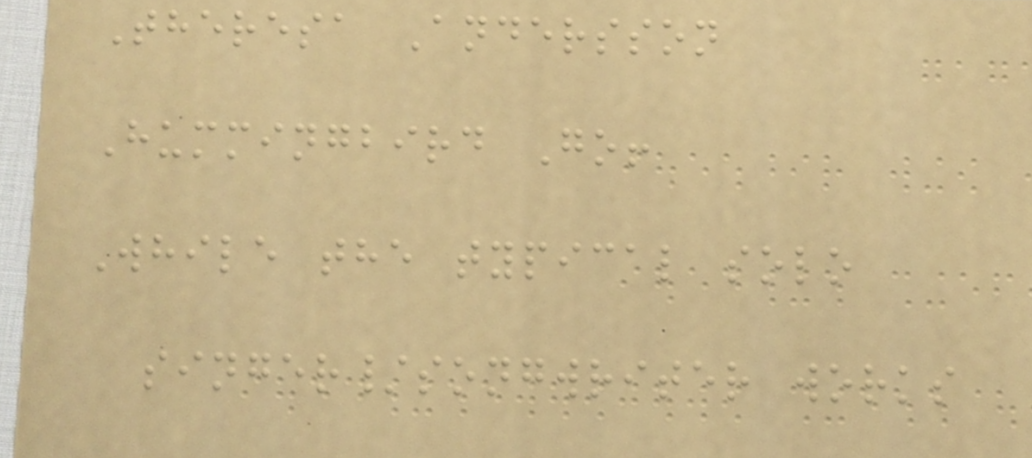Theresa Andersson
Hummingbird Go!
While the typical solo
singer/songwriter works
